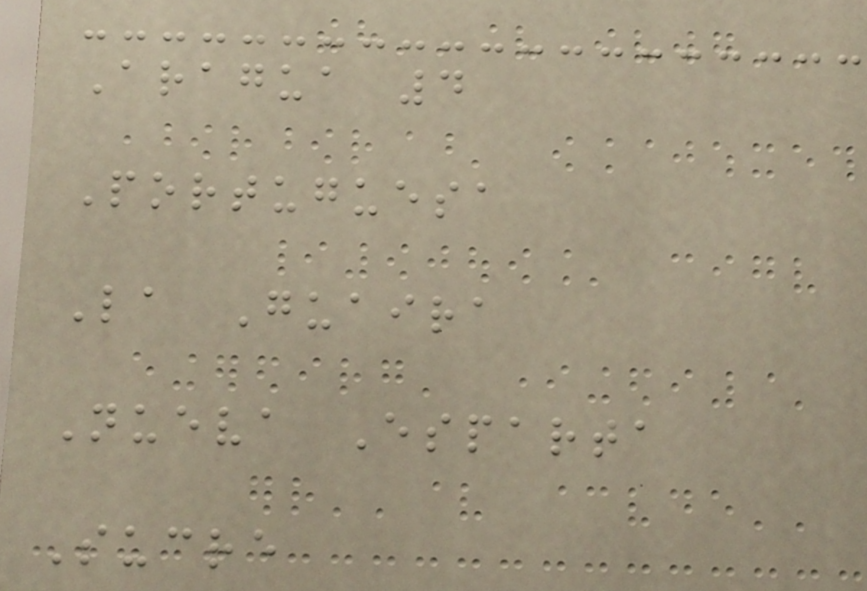Aragua 4
Portuguesa
La Guaira
Nueva Esparta
Sucre
